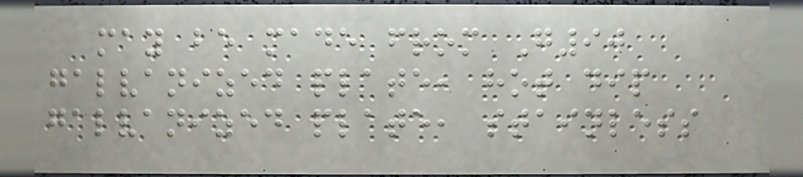may be made from G90
galvanized plate, hot dip
galvanized plate, stainless
